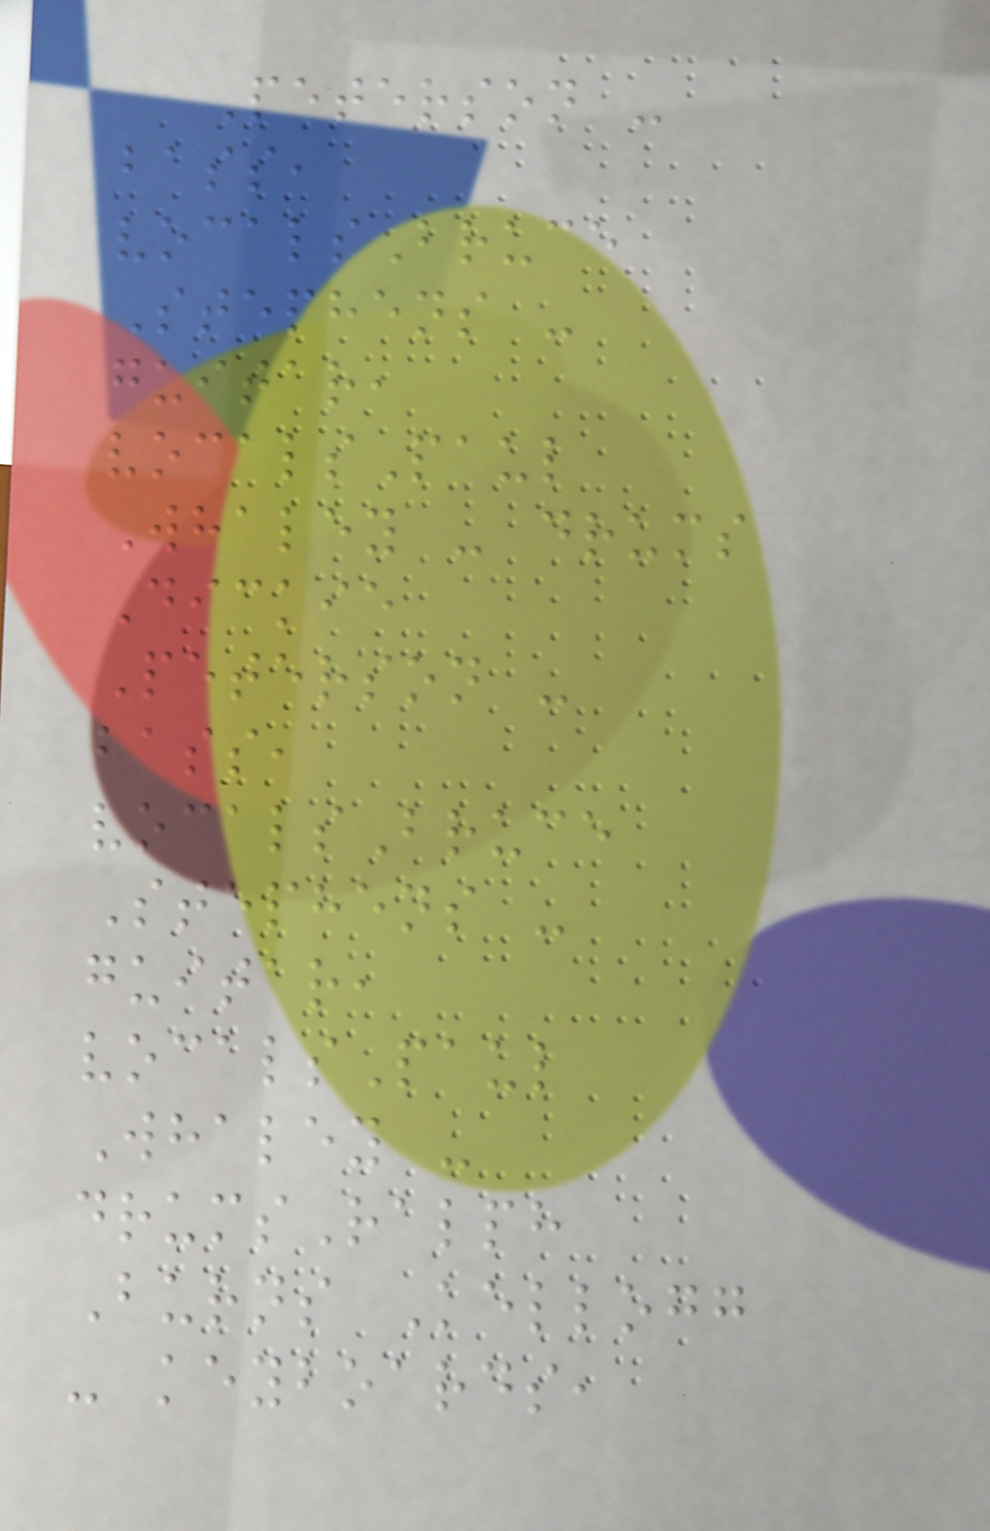Peterson -
bass,
vocalsBruce
Stephens -
guitar,
vocalsPaul
Whaley - drums
Dickie
Peterson -
bass,
vocalsBruce
Stephens -
guitar,
vocalsPaul
Whaley -
drumsRalph
Burns Kellogg
- keyboards,
